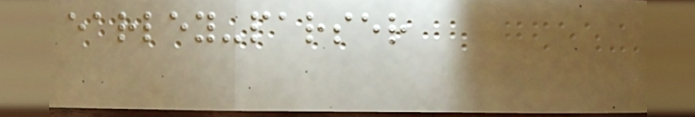earley-parser
